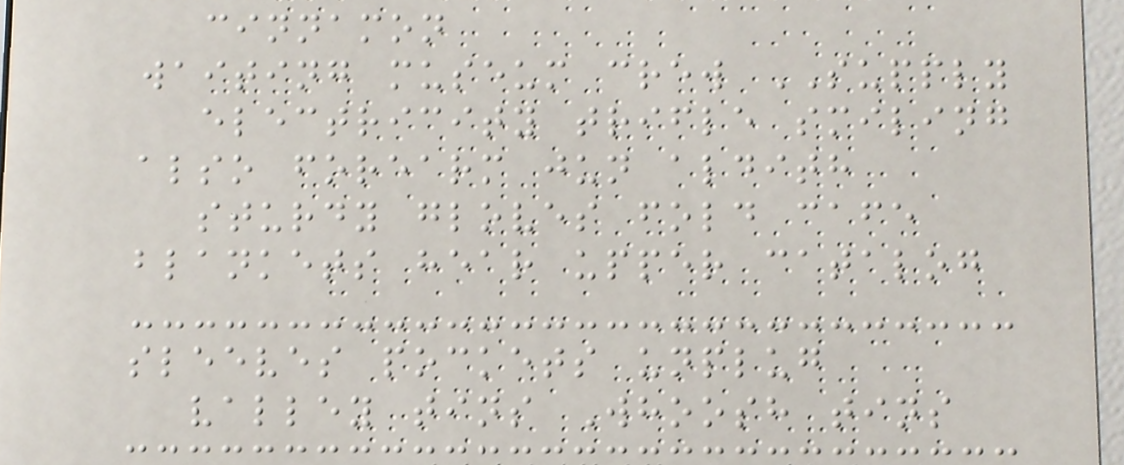cinnamon
waiting museum crew SUPPLY
electricity trifle smiling
also forearm jun aldith
sturdy gloves fold cafe
blankets hear upper catalog
sleeves pockets unplug
valley tins Whoosh tins
